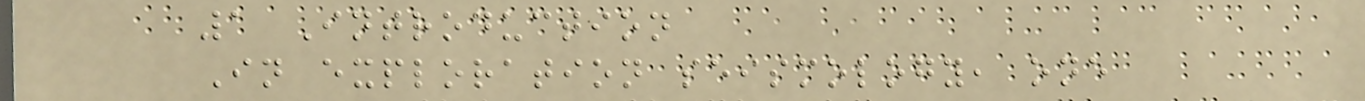1 Introduction
In exploration seismology, one
